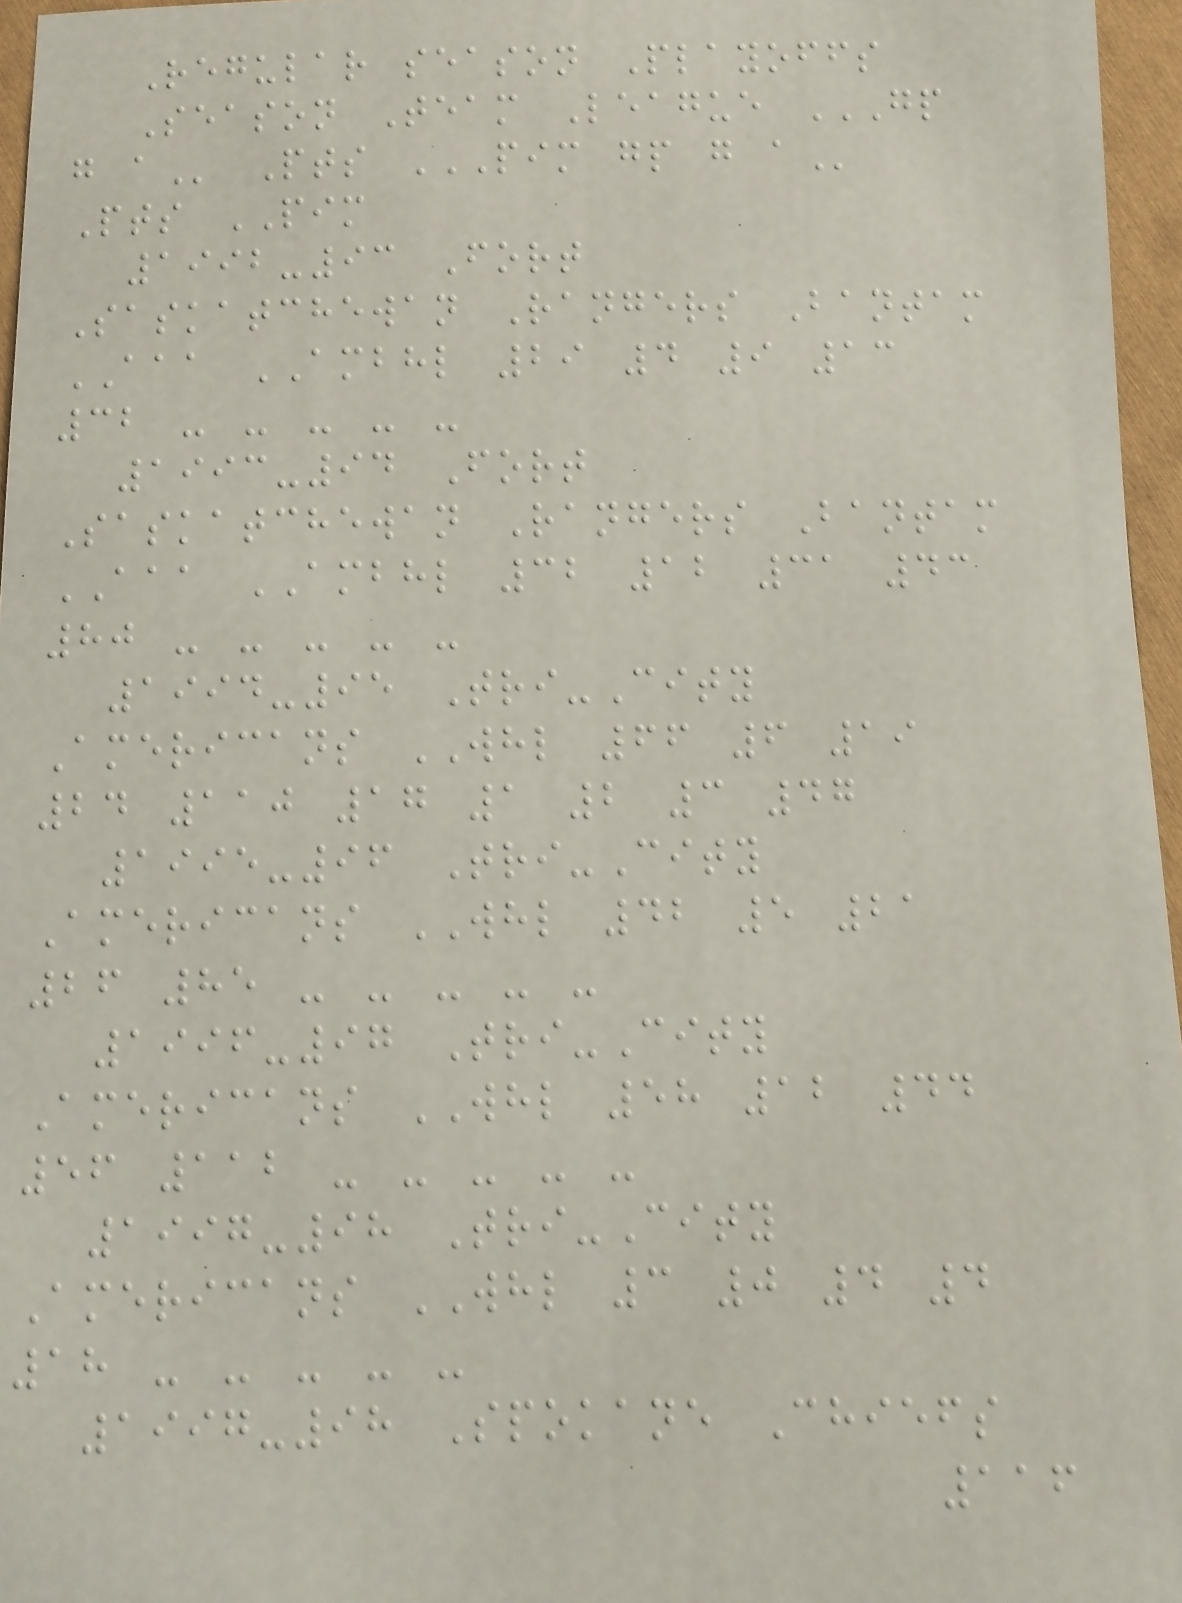Regular season Playoffs
Season Team League GP
G A Pts PIM GP G A
Pts PIM
1992-93 Fort
Saskatchewan Rangers Bantam
AAA AMBHL 29 4 9 13
32 - - - - -
1993-94 Fort
Saskatchewan Rangers Bantam
AAA AMBHL 32 12 31 43
80 - - - - -
1994-95 Tri-City
Americans WHL 66 6 19
24 110 17 1 2 3 47
1995-96 Tri-City
Americans WHL 42 5 21
26 85 - - - - -
1996-97 Tri-City
Americans WHL 58 12 44
56 112 - - - - -
1997-98 Tri-City
Americans WHL 3 0 4 4
18 - - - - -
1997-98 Spokane Chiefs
116
